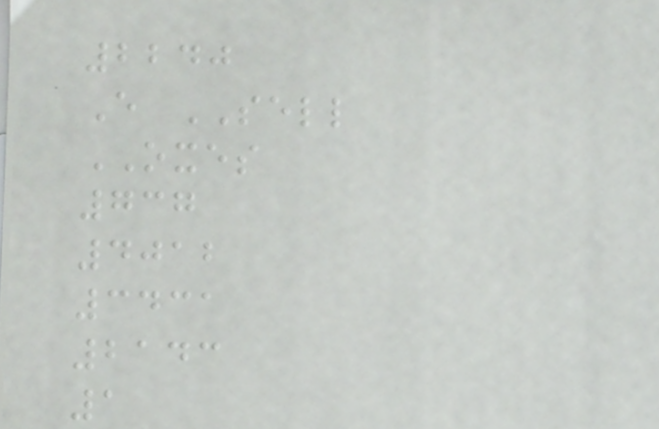2240
E SELL
OXES
737
4012
3431
2143
1
